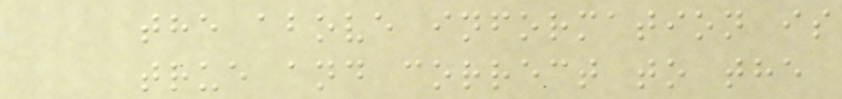the above information is
true and correct to the
